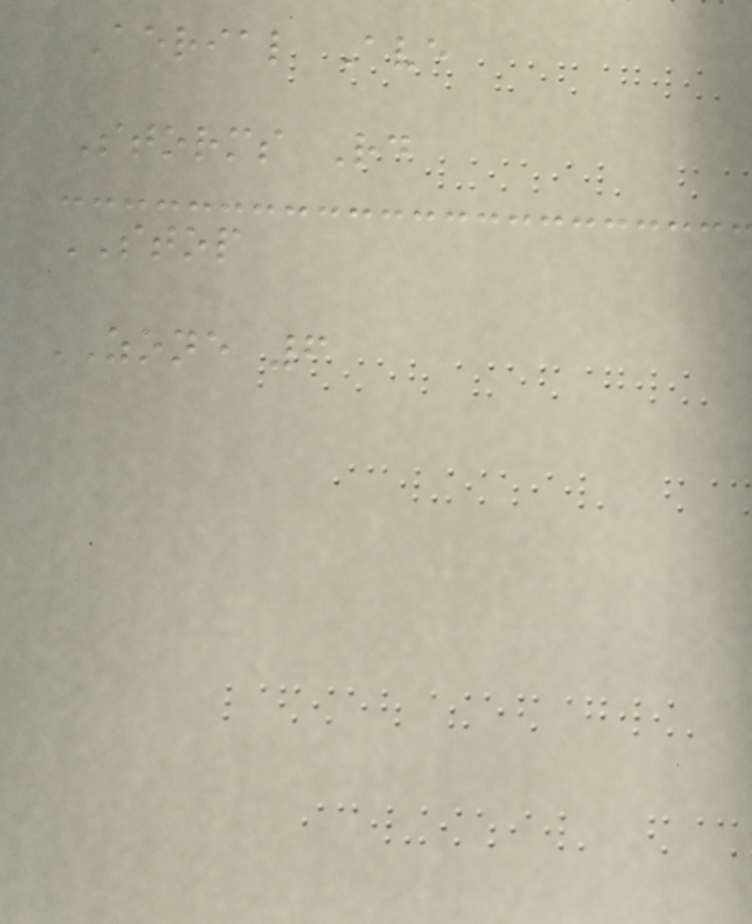Aerial Ave
Storms Rd
STOP
ZONE 6
